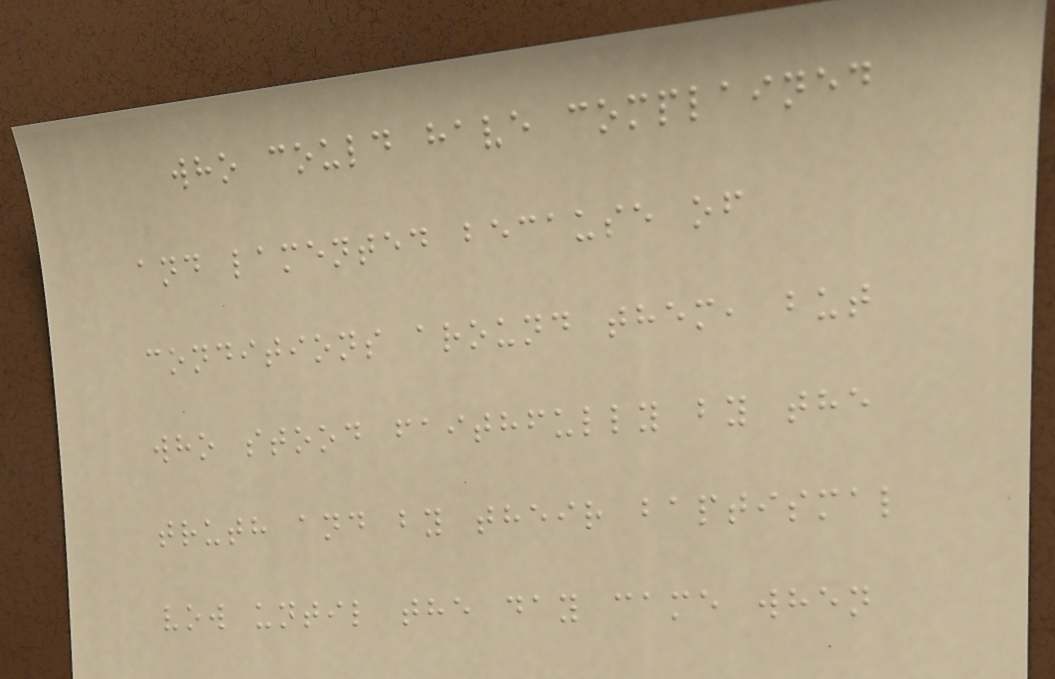who could have complained
and lamented because of
conditions around them, but
who stood faithfully by the
truth and by their baptismal
vow until the day came when
